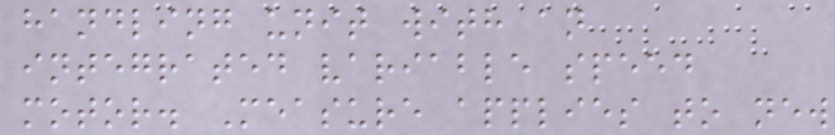handling unit with an
integrated variable speed
motor. Measure applies to new
